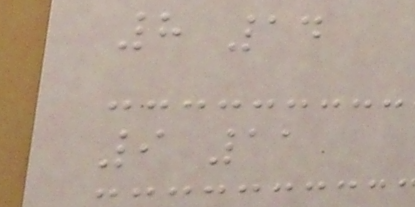8 14
9 11
